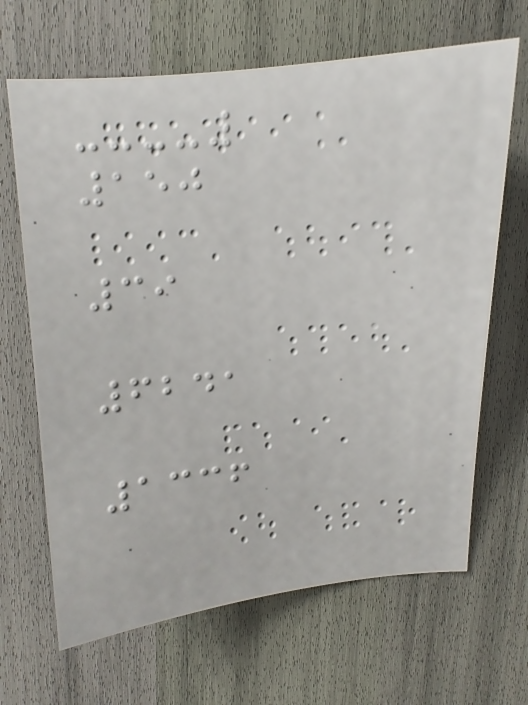150
39
6241
1336
